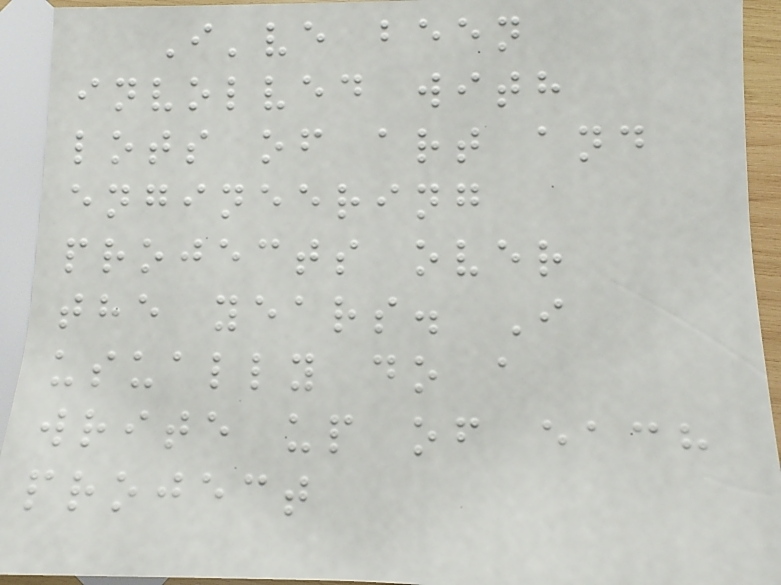I've been
involved with
lots of art and
engineering
projects over
the years. I
usually do a
write up of each
project
